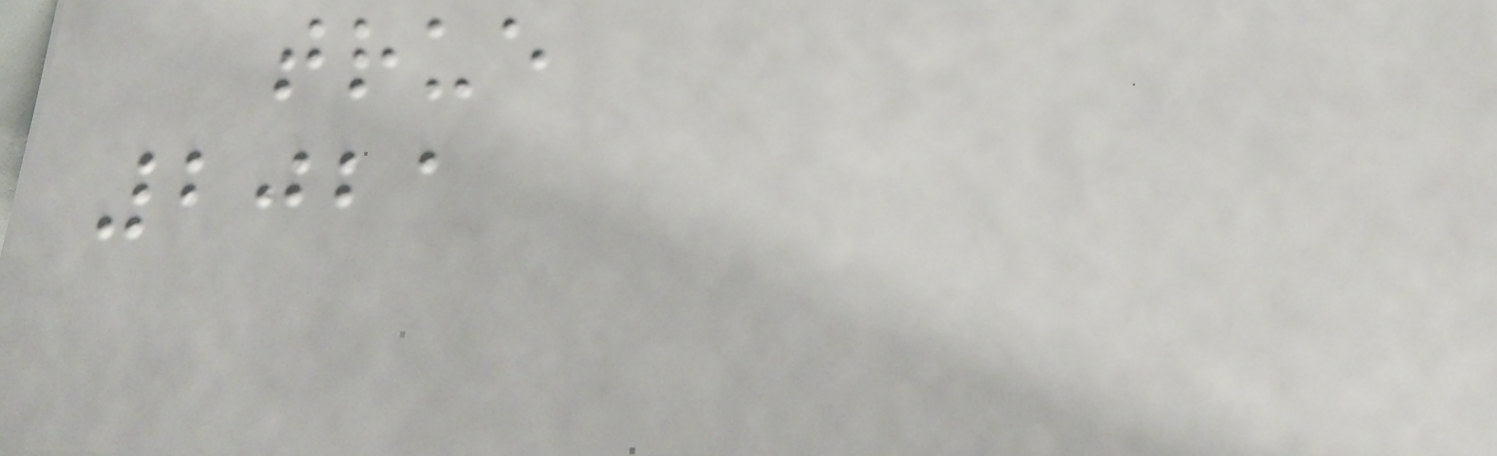true
2021
